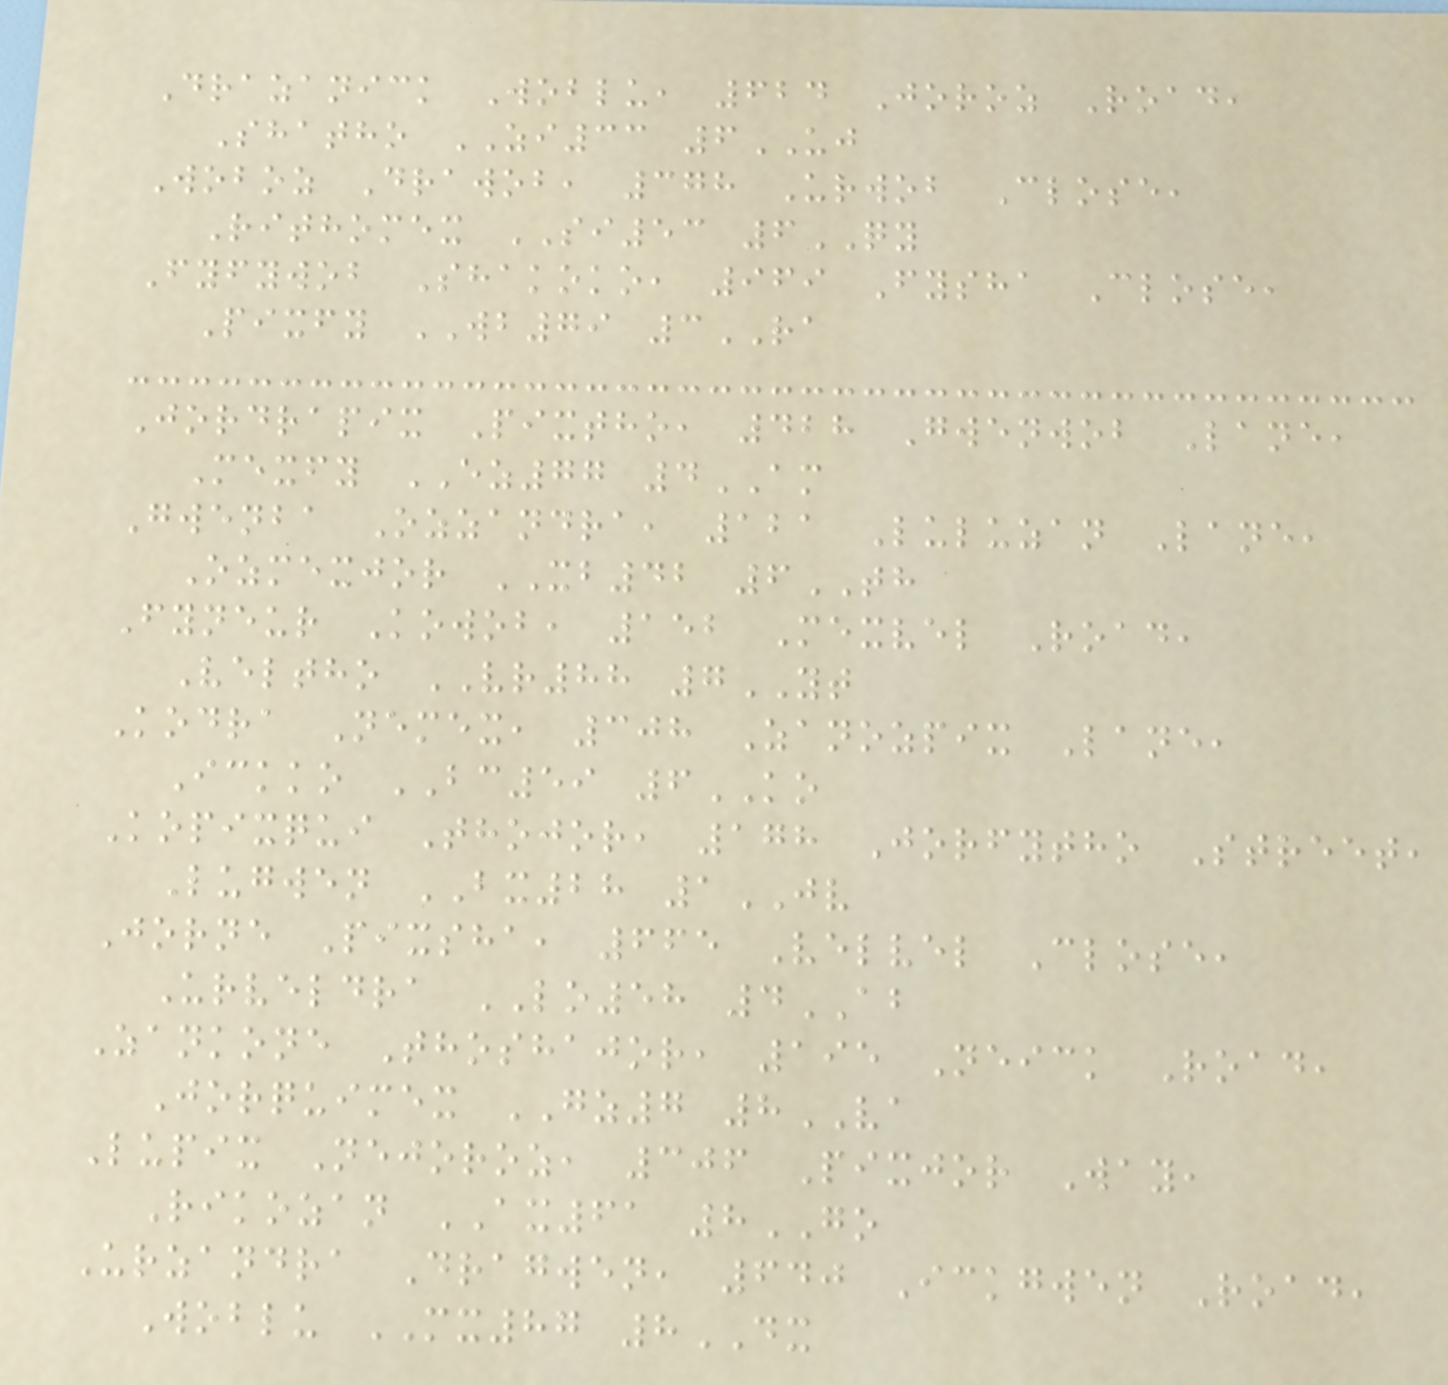Drazanick Woblu, 624 Joroz Road,
Shatho ZI33 6UJ
Woboz Drawob, 378 Urwob Close,
Rithomex SI53 6QY
Fyfywob Shakoko, 969 Fysha Close,
Pixfy WB79 3RA
Jordrapix Pixtho, 428 Gwenwob Lane,
Mexfy EZ77 4AM
Gwenba Ozzandra, 121 Luluzan Lane,
Ozmexjor XB42 6TH
Fyneur Kowob, 152 Mexvel Road,
Veltho VR88 7YT
Kodra Nemex, 308 Zanozpix Lane,
Ickko BC59 6KO
Kopixqui Thojor, 178 Jorfytho Street,
Lugwen BX28 1JV
Jorne Pixsha, 665 Velvel Close,
Urveldra LO58 4AB
Zankone Thoshajor, 195 Neick Road,
Jorquimex GZ7 8VA
Lupix Nejoroz, 306 Pixjor Way,
Rikozan AX61 8GO
Urzandra Dragwen, 640 Ickgwen Road,
Woblu MX87 8DX
